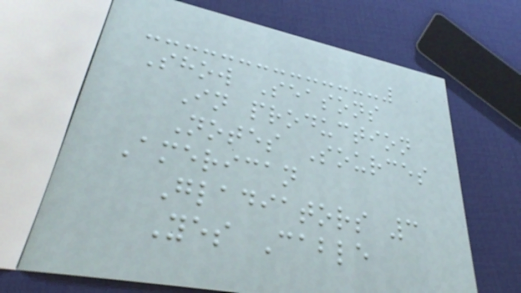Show Seasons
In production
Notes Sources
American
Gladiators 3
Yes Cable
